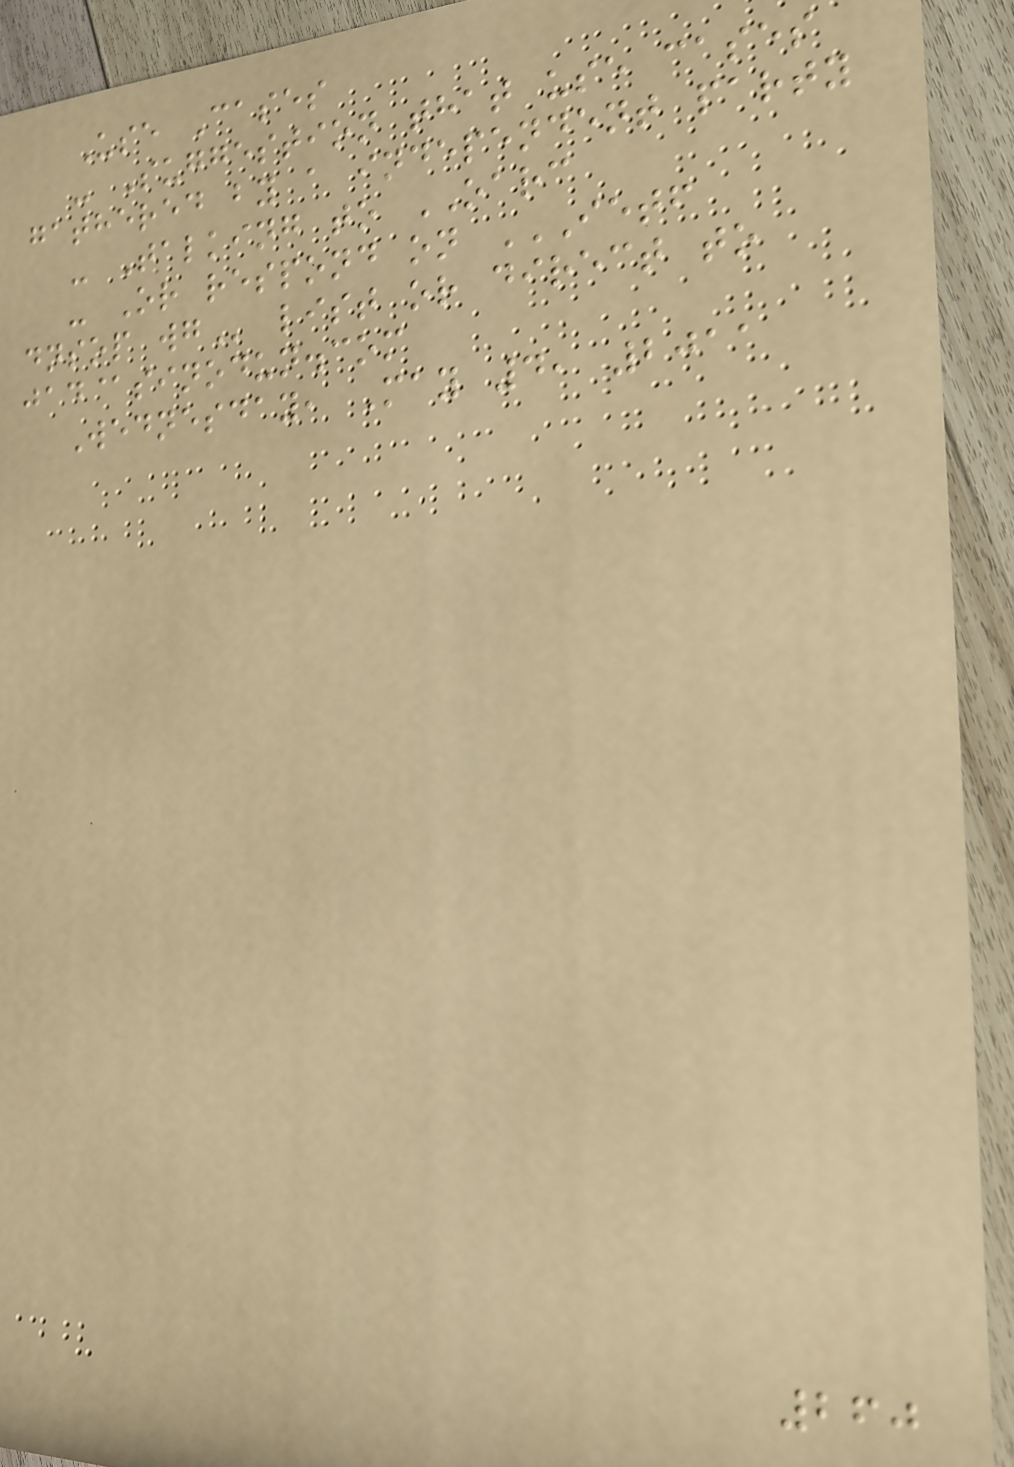Use Cases
- Suggestion that use cases
gathered by a independent party
- Talking to OARC
- Or respond on IETF
DNSOP WG list or direct to
jad@sinodun.com
Wednesday, May 4, 2011
260
